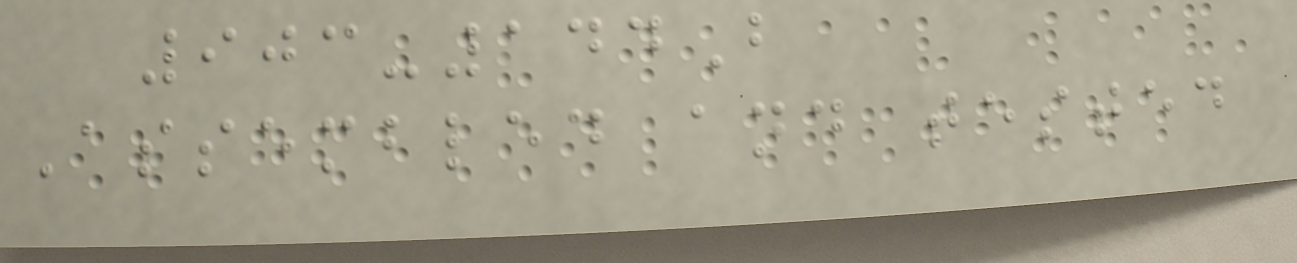903-144B
Assembled and tested
